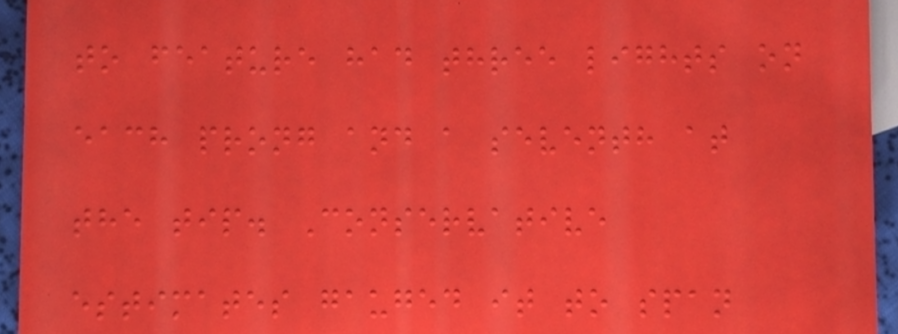to feature had three lights on
each prong and a seventh at
the tip. Conservative
estimates gauged it to span
